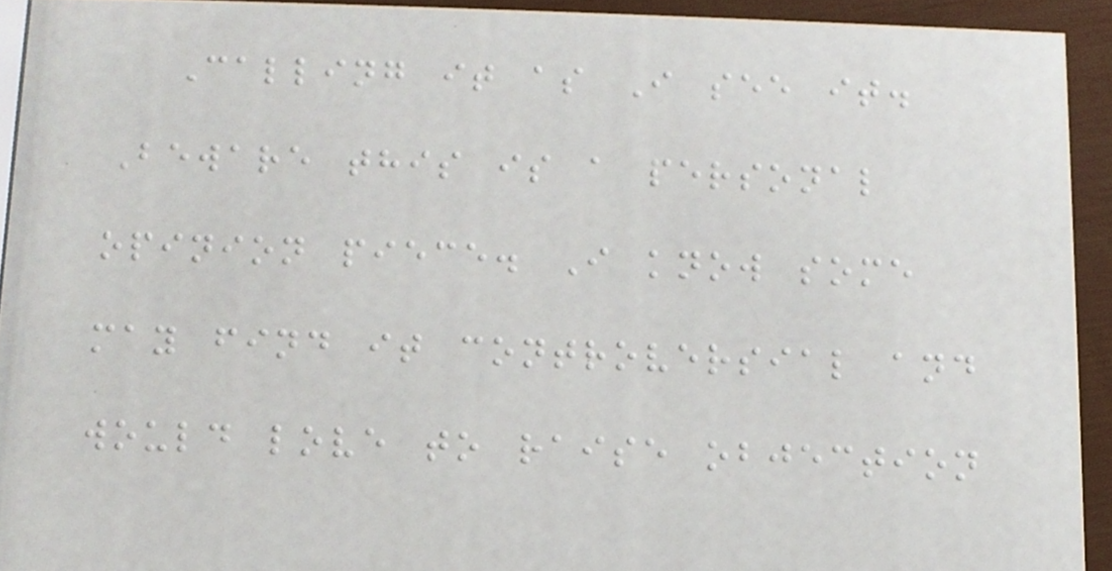Calling it as I see it.
Beware this is a personal
opinion piece. I know some
may find it controversial and
would love to raise objection
